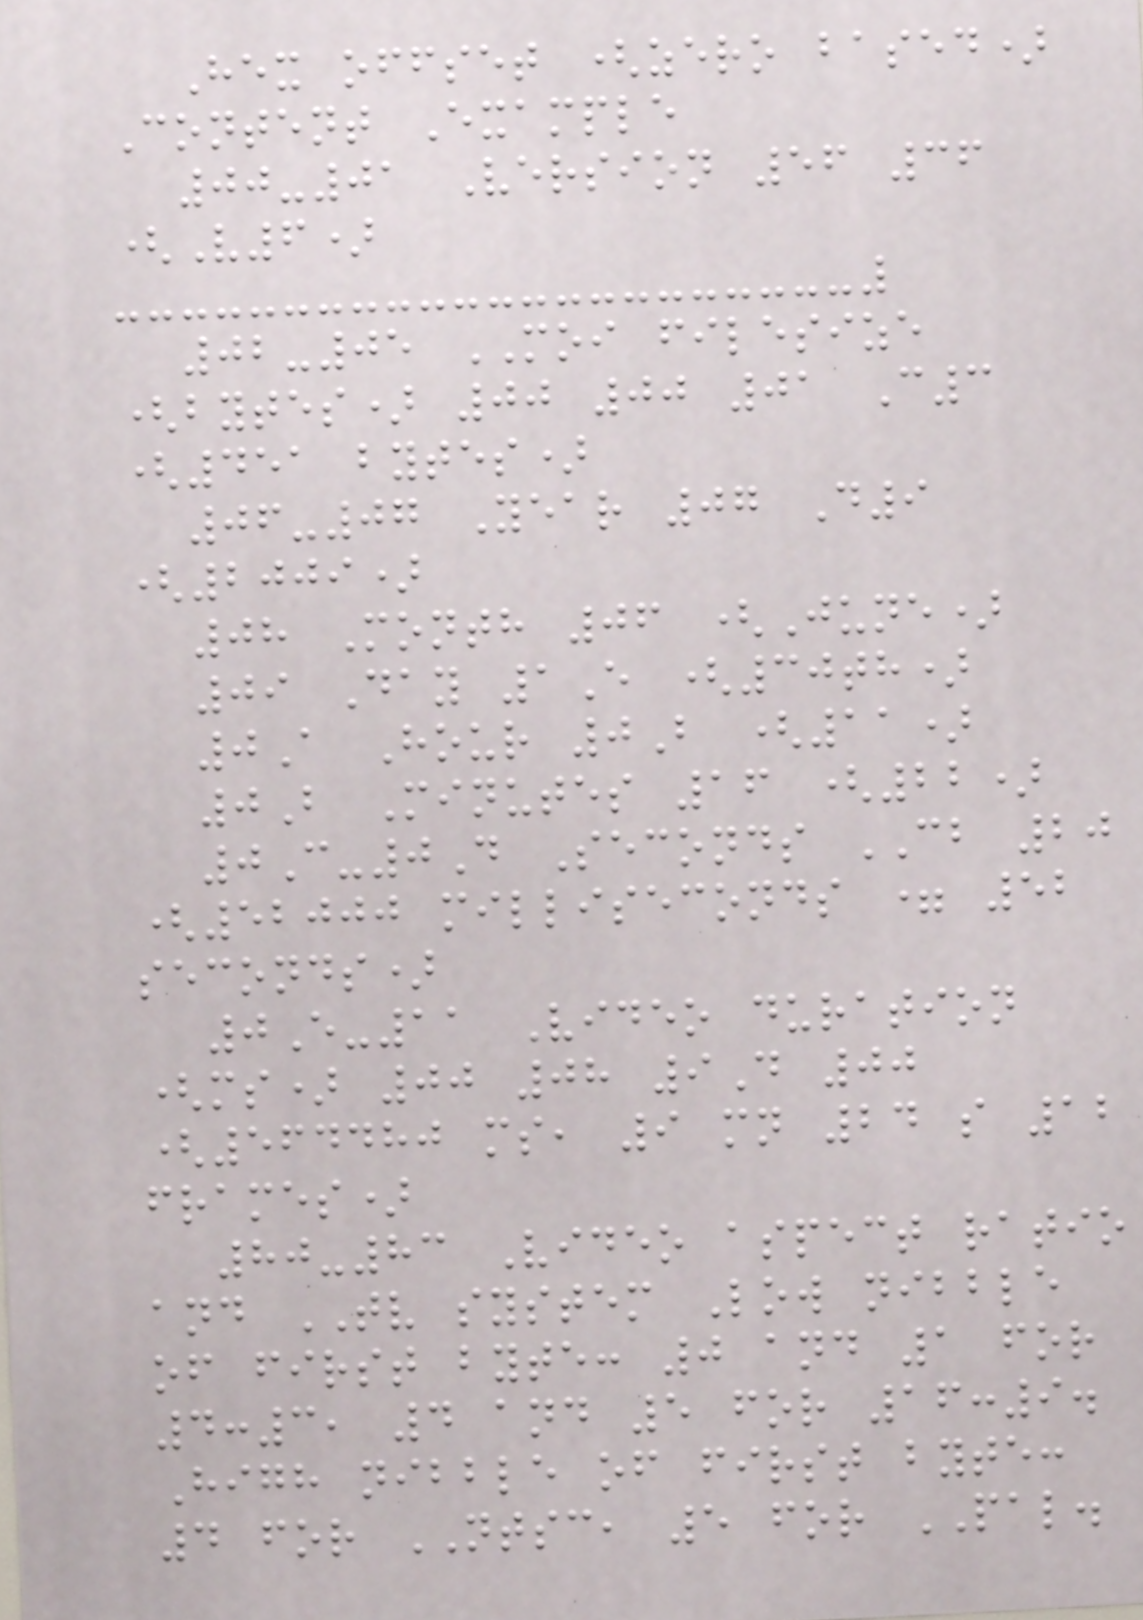Hex offset (zero based)
Content Example
00-01 Version 56 36
(V6)
02-05 MOI filesize
(bytes) 00 00 01 C3
(451 bytes)
06-07 Year 07 D9
(2009)
08 Month 06 (June)
09 Day 1E (30th)
0A Hour 0B (11)
0B Minutes 16 (22)
0C-0D Seconds CB 20
(52000 milliseconds = 52
seconds)
0E-11 Video duration
(ms) 00 08 9D 00
(564480 ms, 9 mn 24 s 12
frames)
80-83 Video aspect ratio
and TV system Low nibble
of first byte: 0 and 1 for
4:3, 4 and 5 for 16:9.
High nibble of first byte:
4 for NTSC, 5 for PAL.
